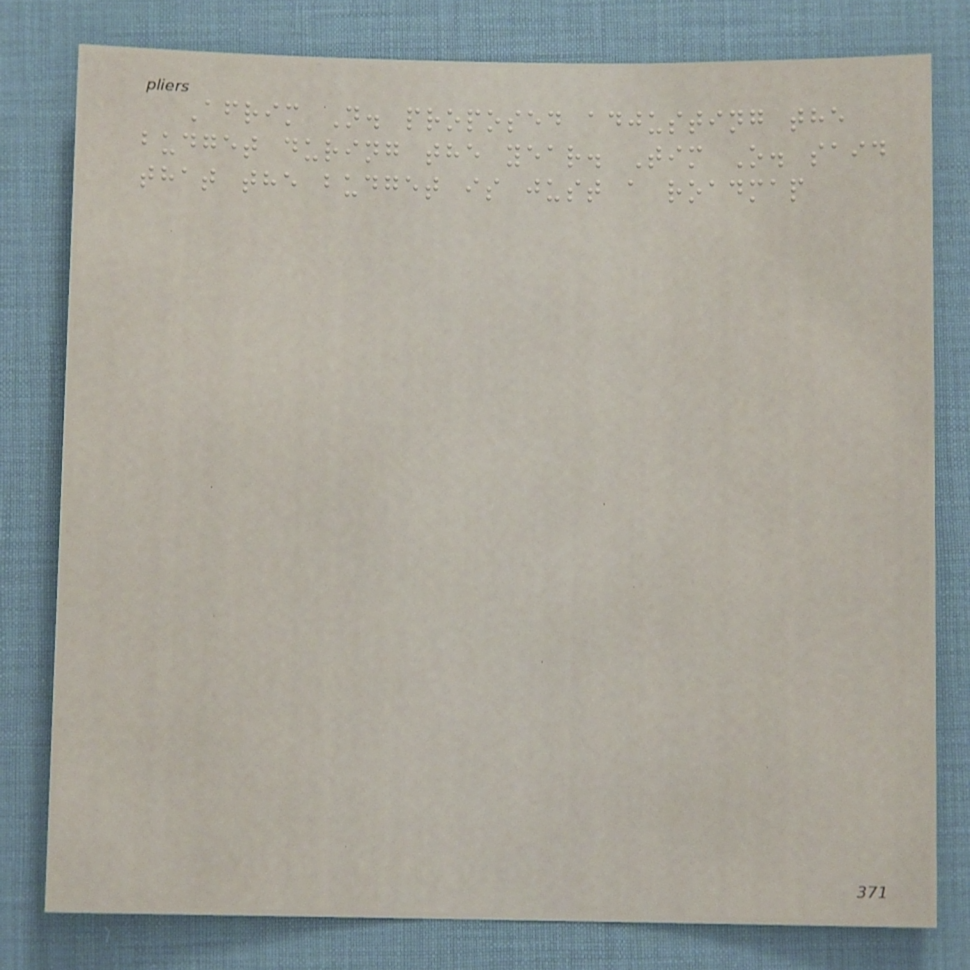Afrim N. proposed adjusting the
budget during the year. Tim O. said
that the budget is just a roadmap
